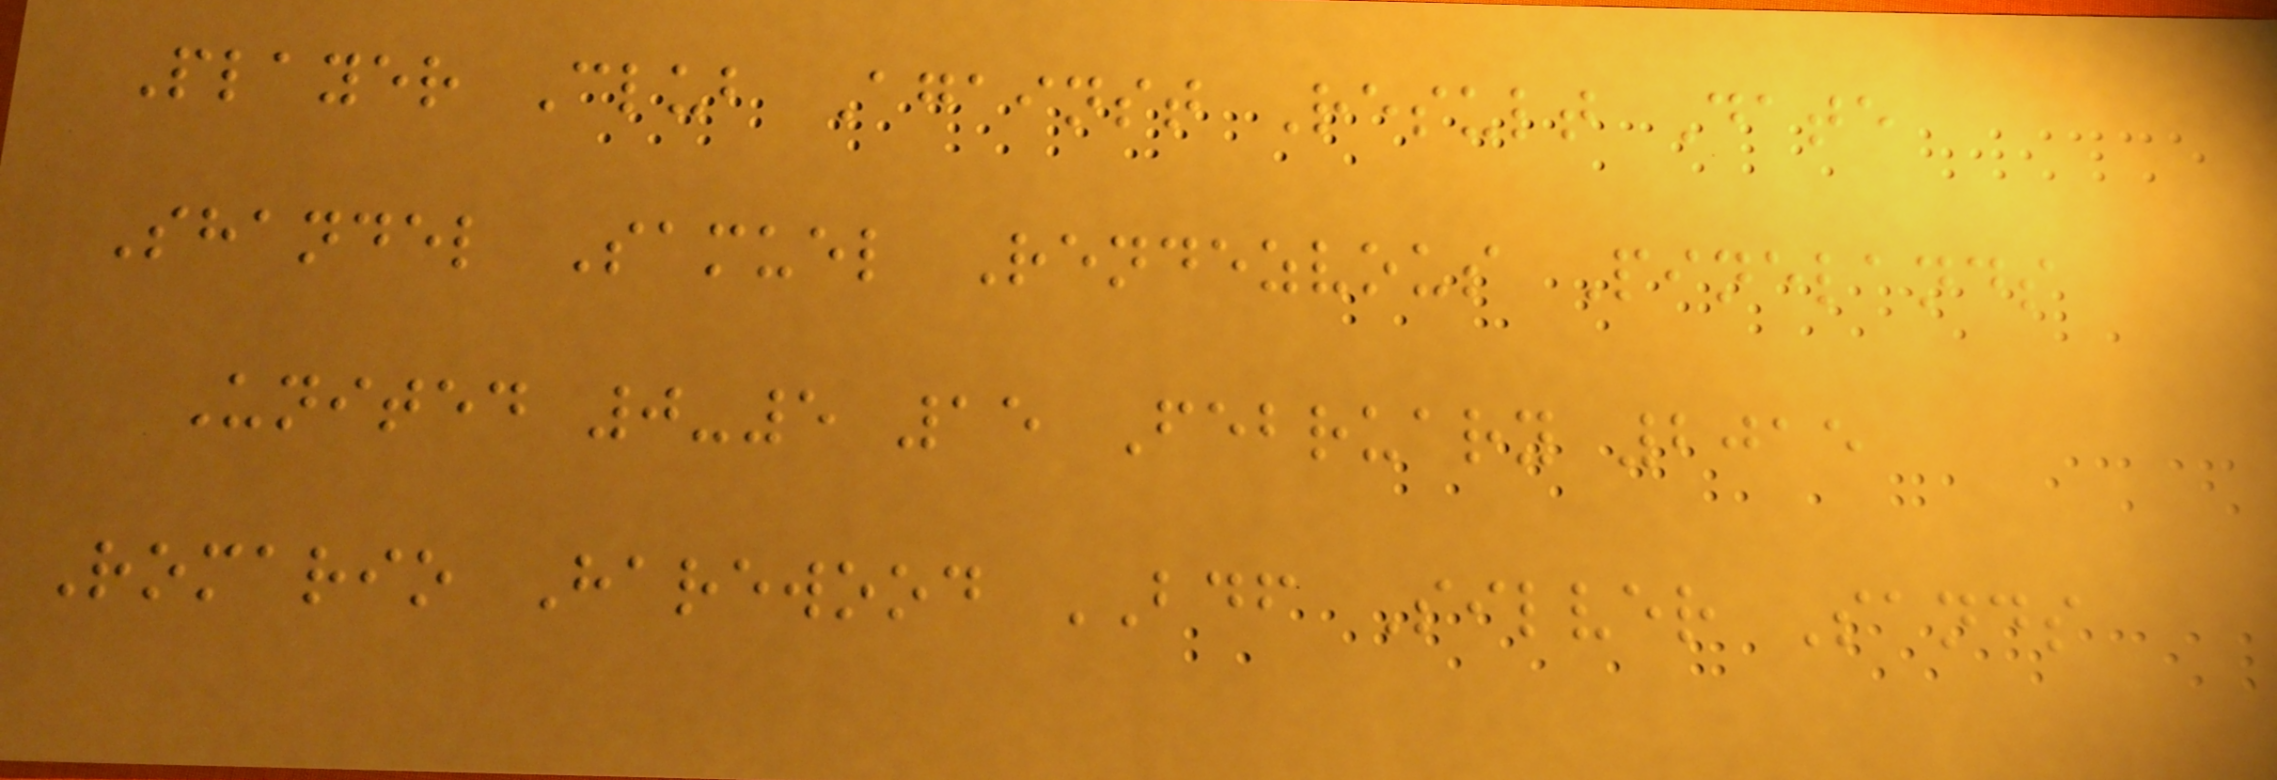Player Club Against Result Date
Shandel Samuel Rendezvous Pinelands
United 0-5 15 February 2015
Romario Harewood BDF Silver Sands
